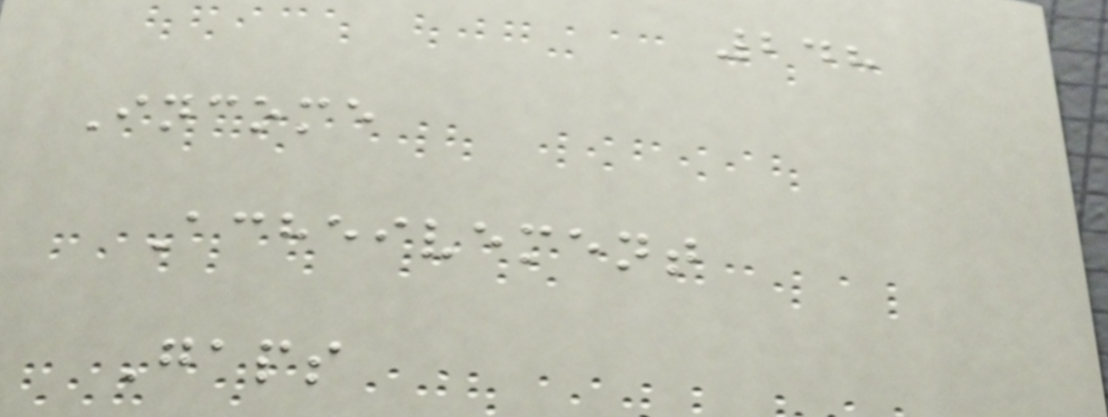248
Income
Acheivement
Gaps
